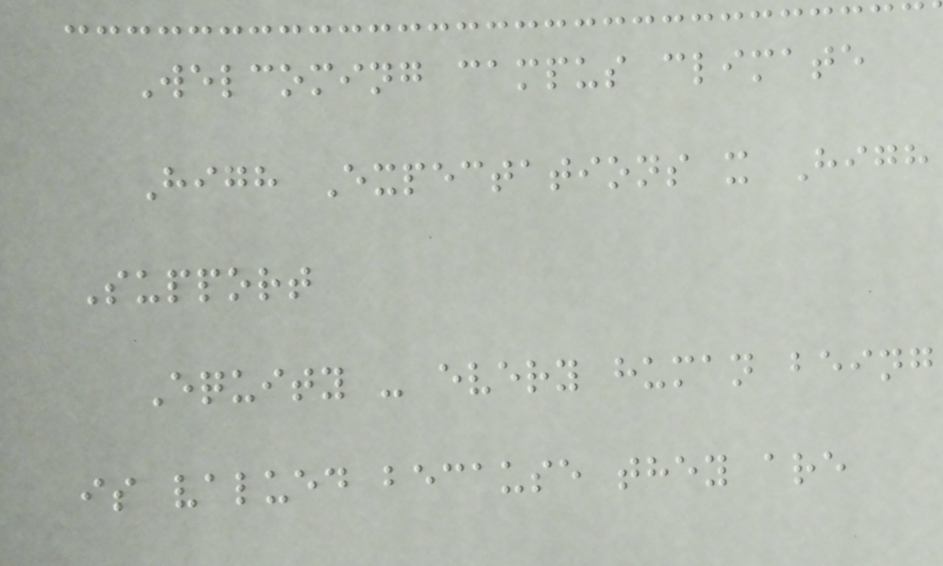Welcoming campus climate
High Expectations x High
Support
Equity - every human being
is valued because they are
